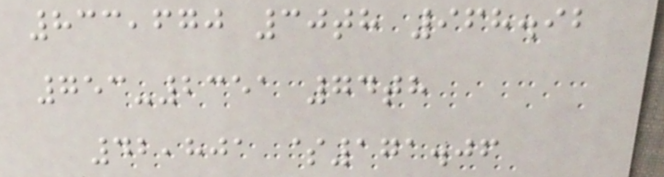833,670 30th 968.92
753-2351 74th
42,801 $171.06
